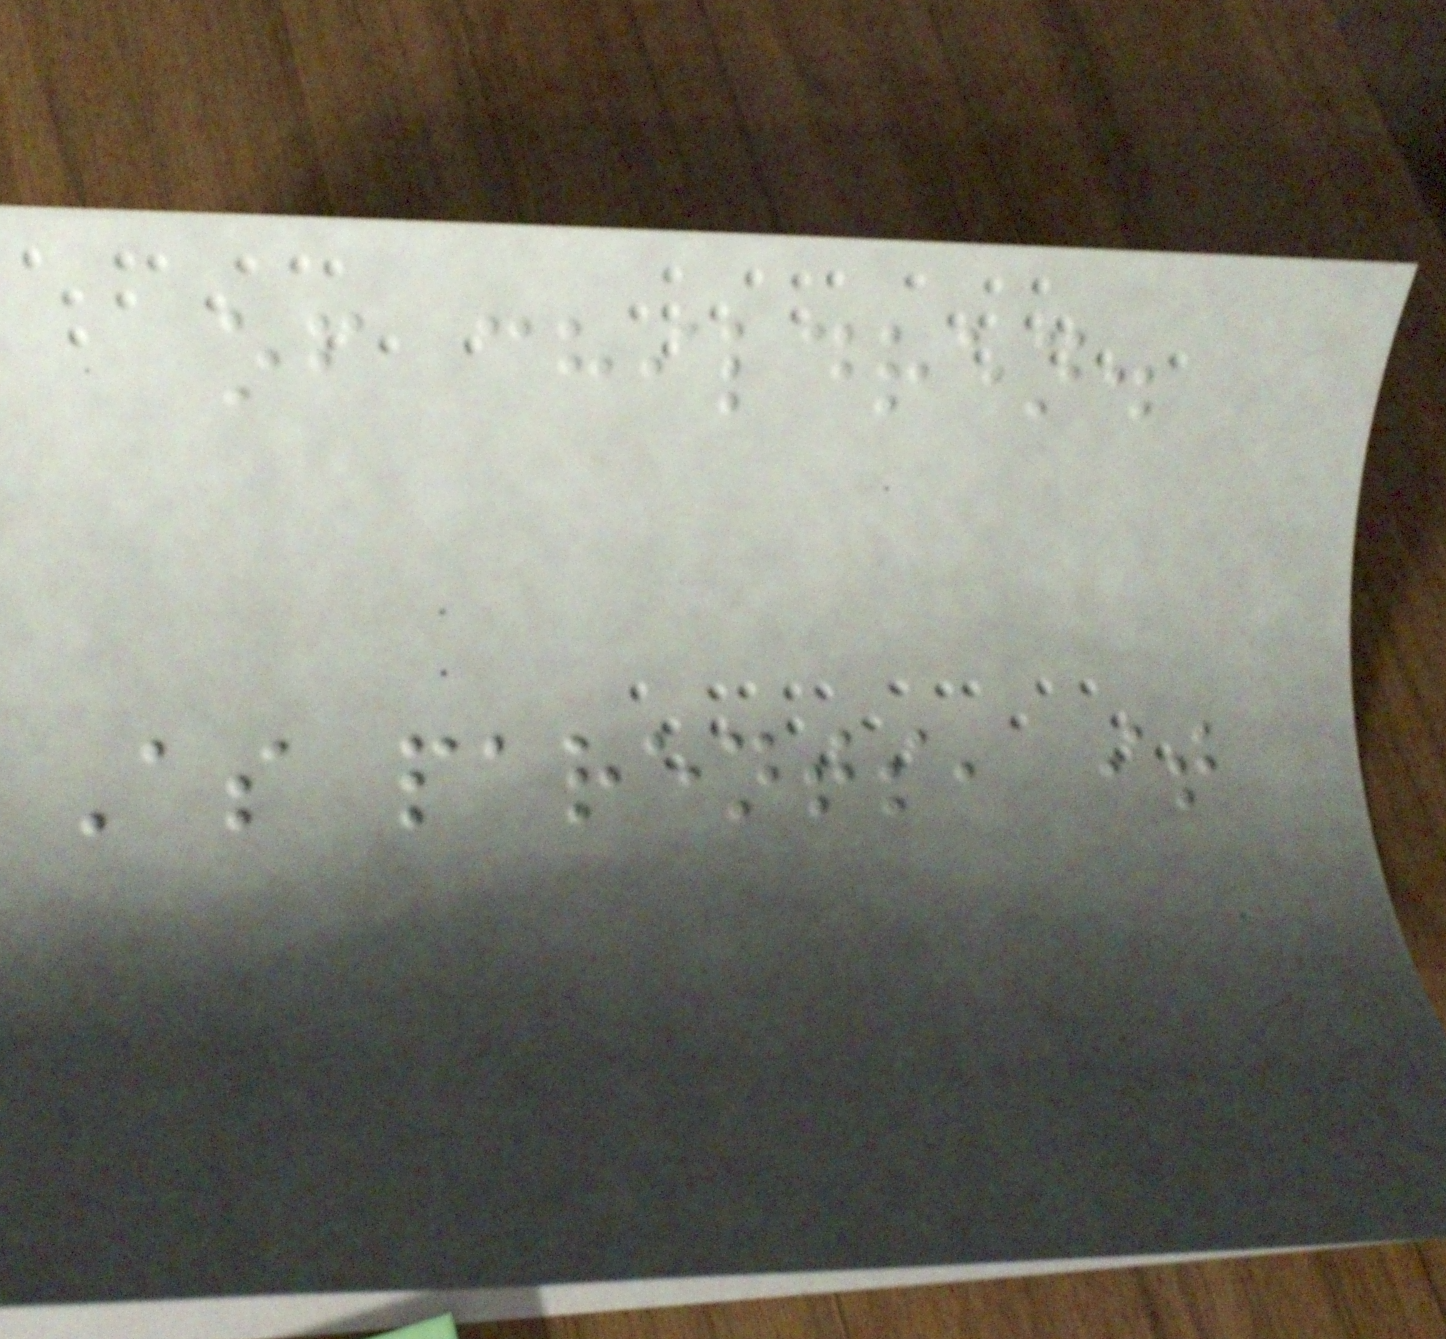of children.
As parents, it
